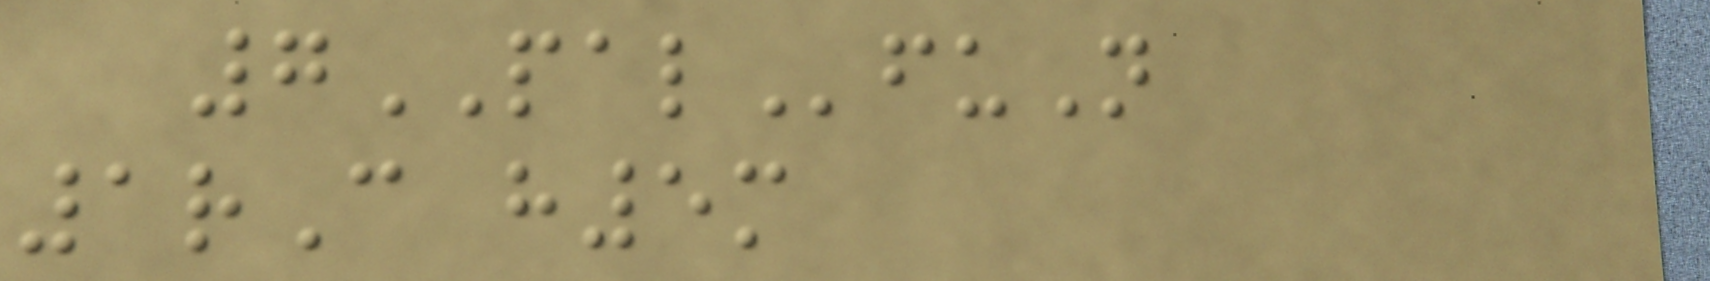7PALfuN
1rC h5m
